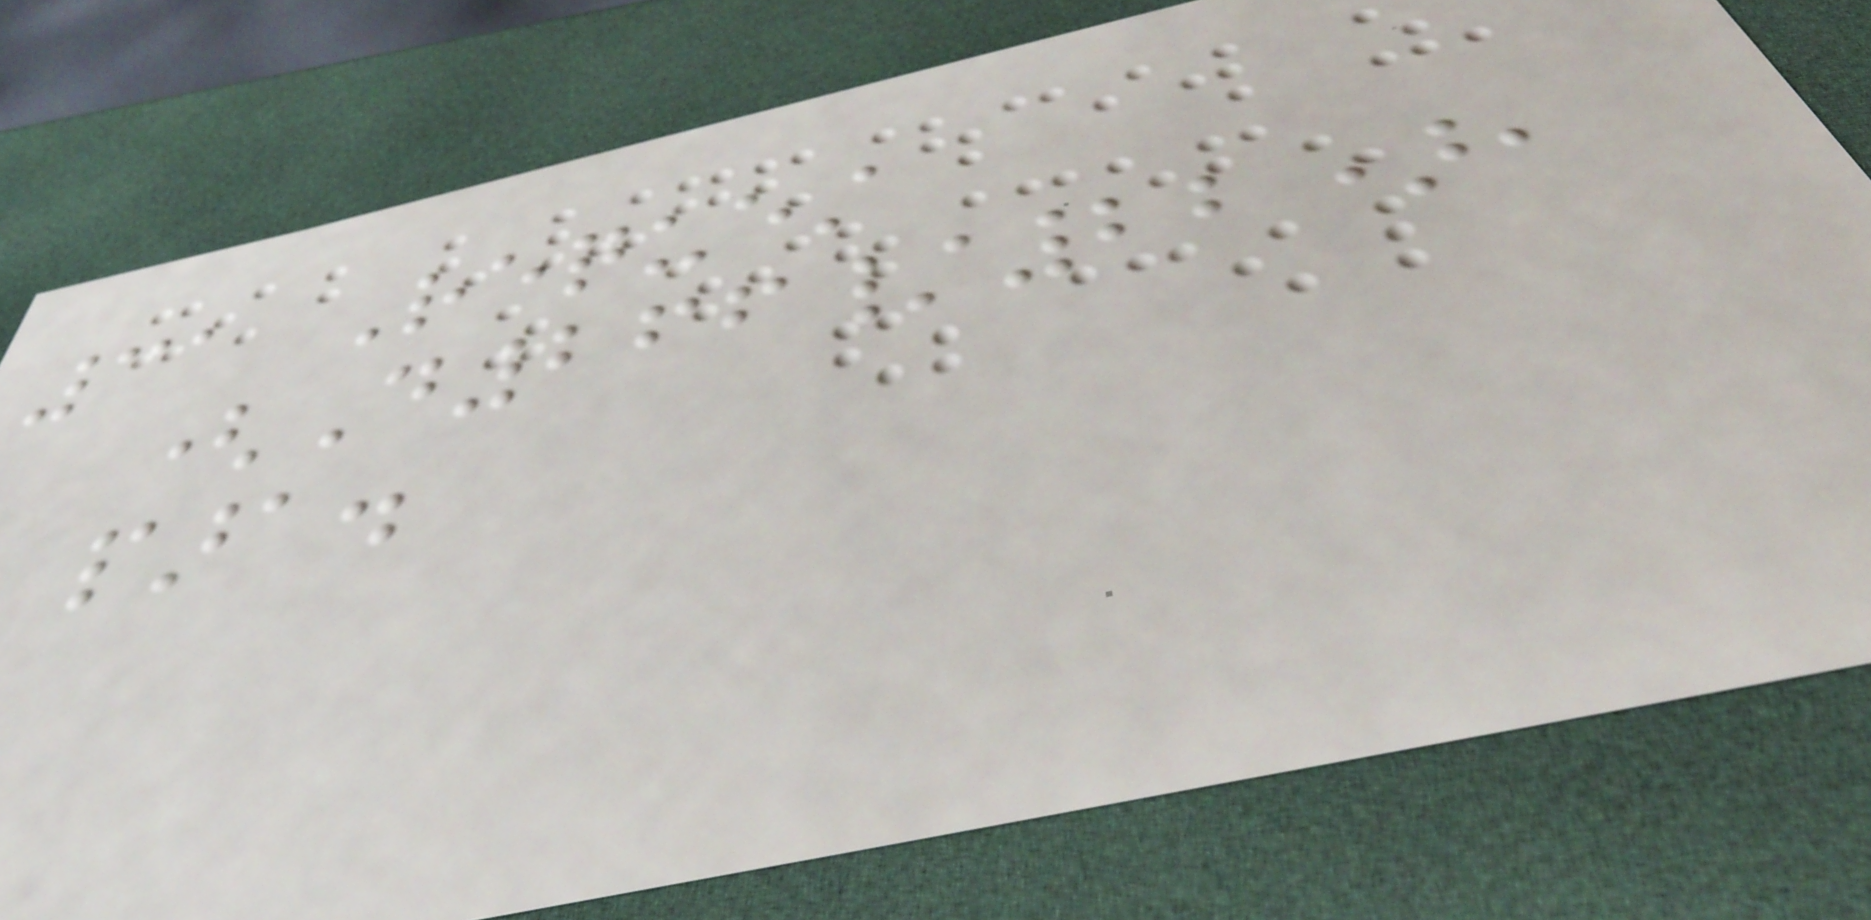31 Request
(D266/22),
para.
